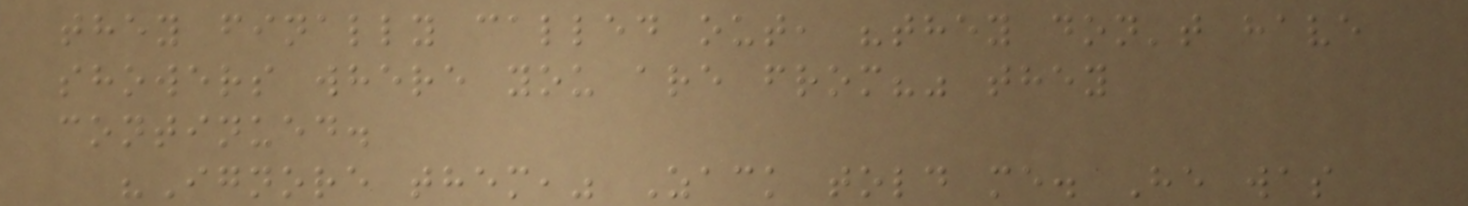they finally called out, "they don't have
showers where you are from?" they
continued.
"Ignore them," Zack told me. He was
